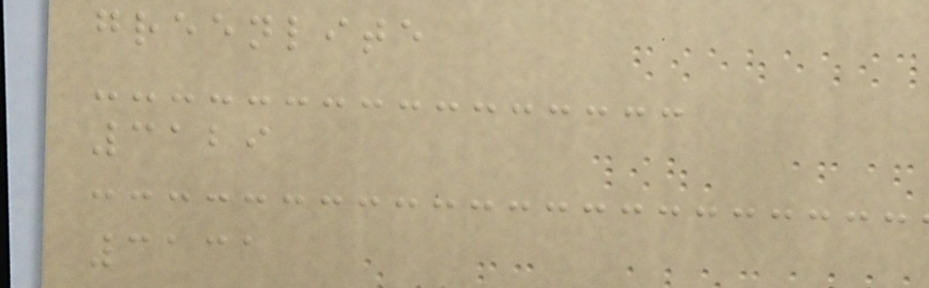greenlite
3129
3131
